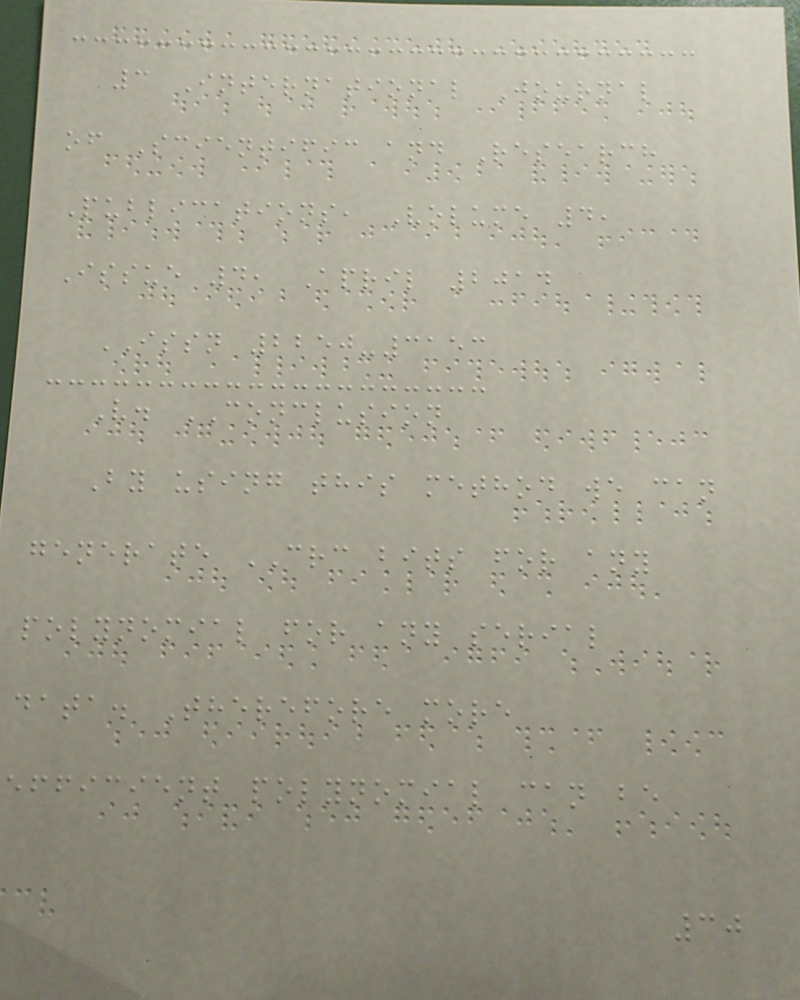3 International Journal
of Scientific and Research
Publications, Volume 4,
Issue 4, April 2014
ISSN 2250-3153
V. CONCLUSION
By using this method we can
generate CRC bits for any
polynomial for any serial
data. Therefore more
efficient polynomial can be
30
